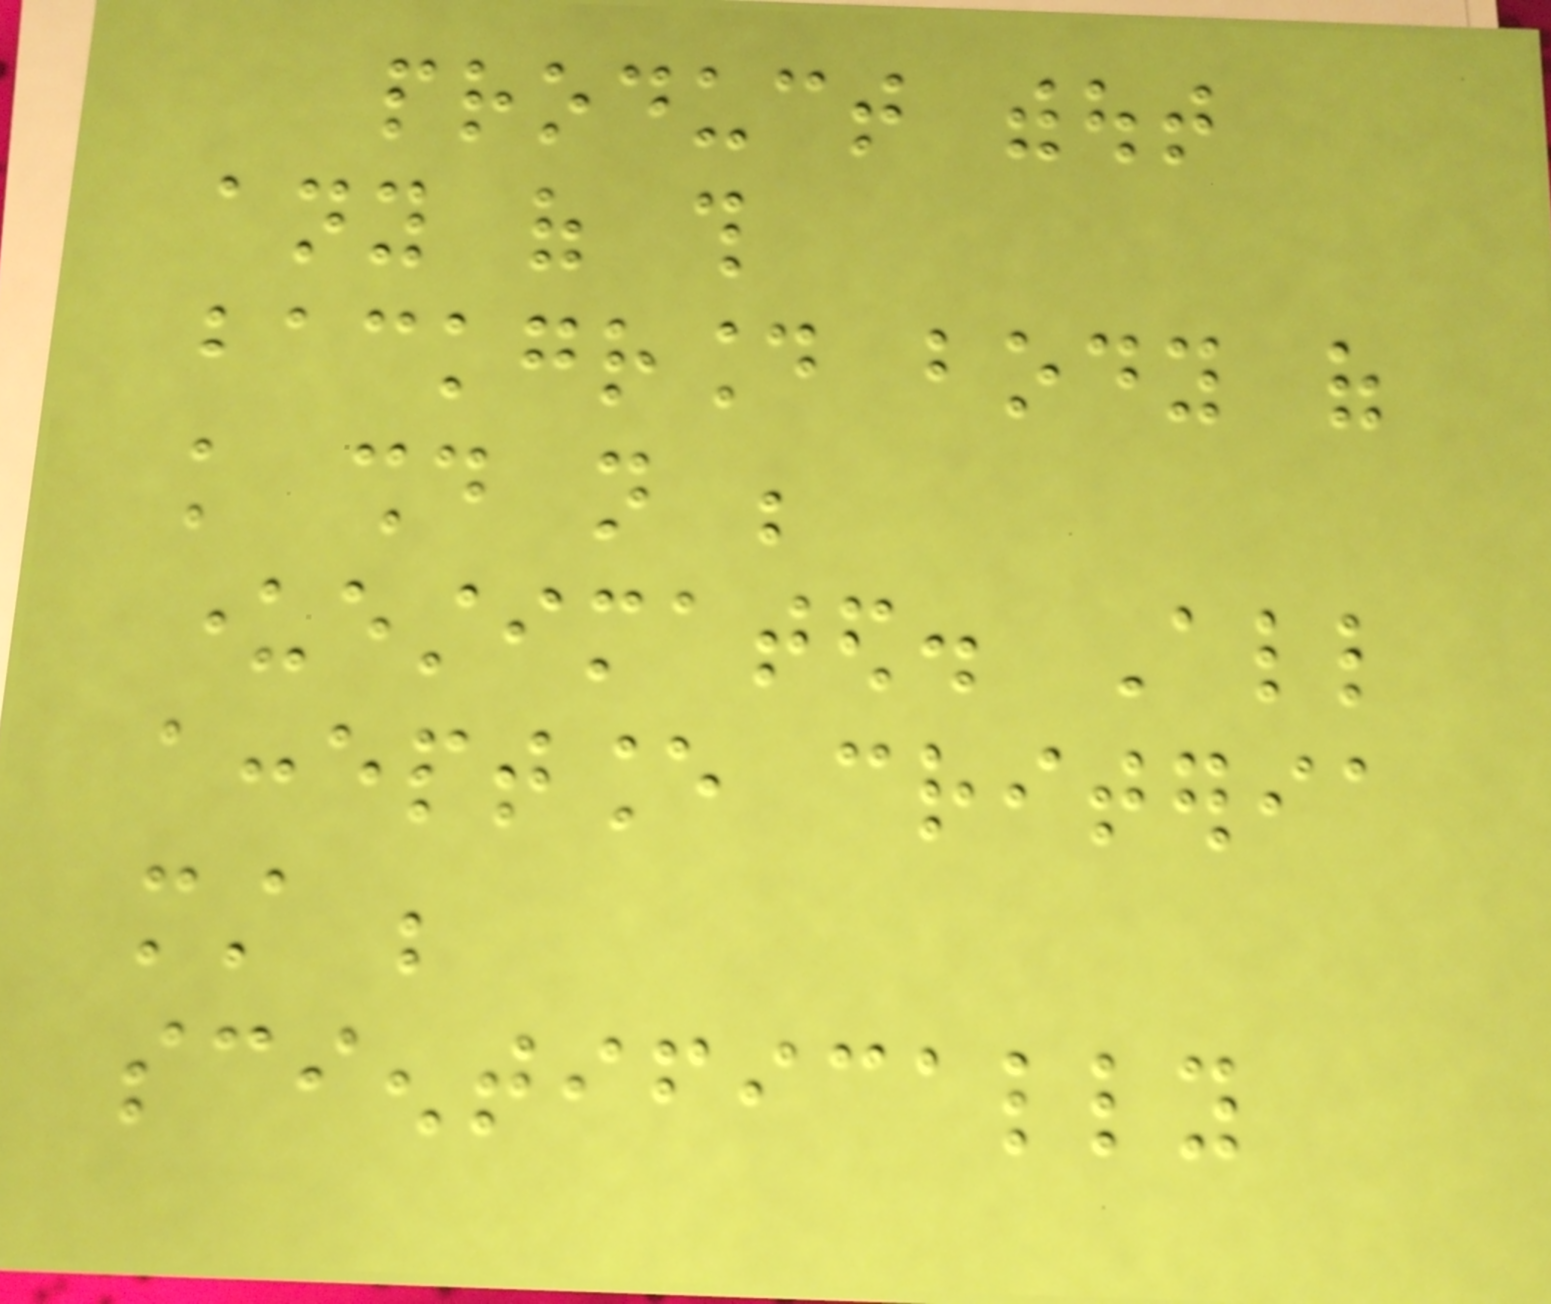product without
any of this
background body of
knowledge should not be
underestimated. All
acceptance criteria
must be
scientifically
